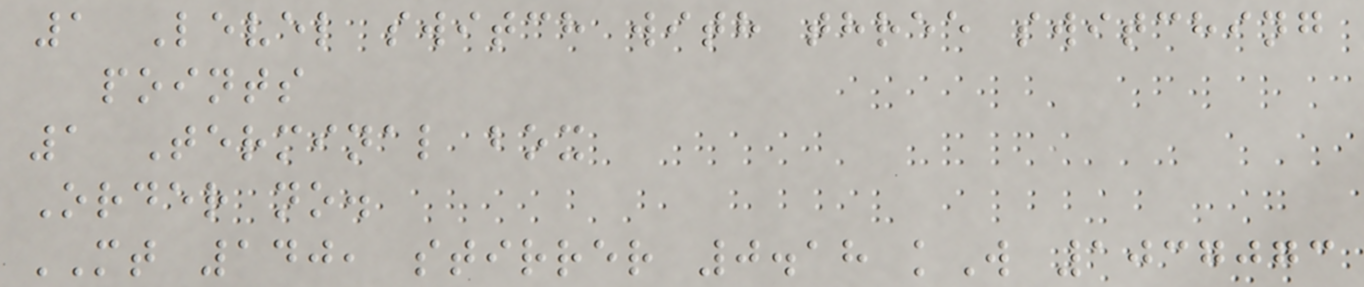1 Level switch with three switching
points
1 Terminal box
Order no.
MT 140, stirrer 0.18 kW 1037073
